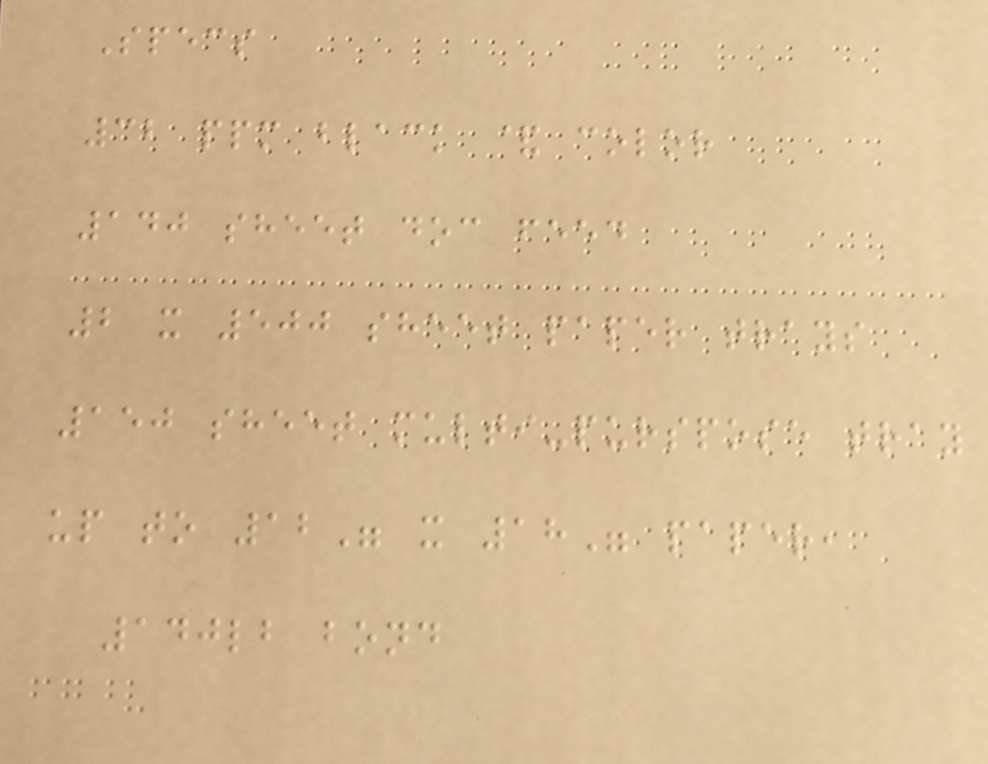Specs
32 ppm black & color
140 sheet doc feed
2 x 500 sheet paper trays
150 sheet multi-purspose tray
up to 12" x 18" paper,
140lb bond
